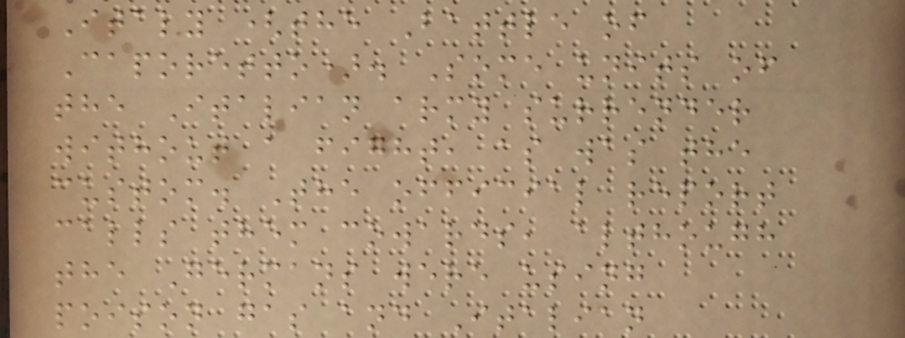Italy (the Battle of
Caporetto). Some units of
the Italian army surrender
without a fight, as was the
custom. The official report
calls them cowards, although
the Germans were using
poison gas and Italian
